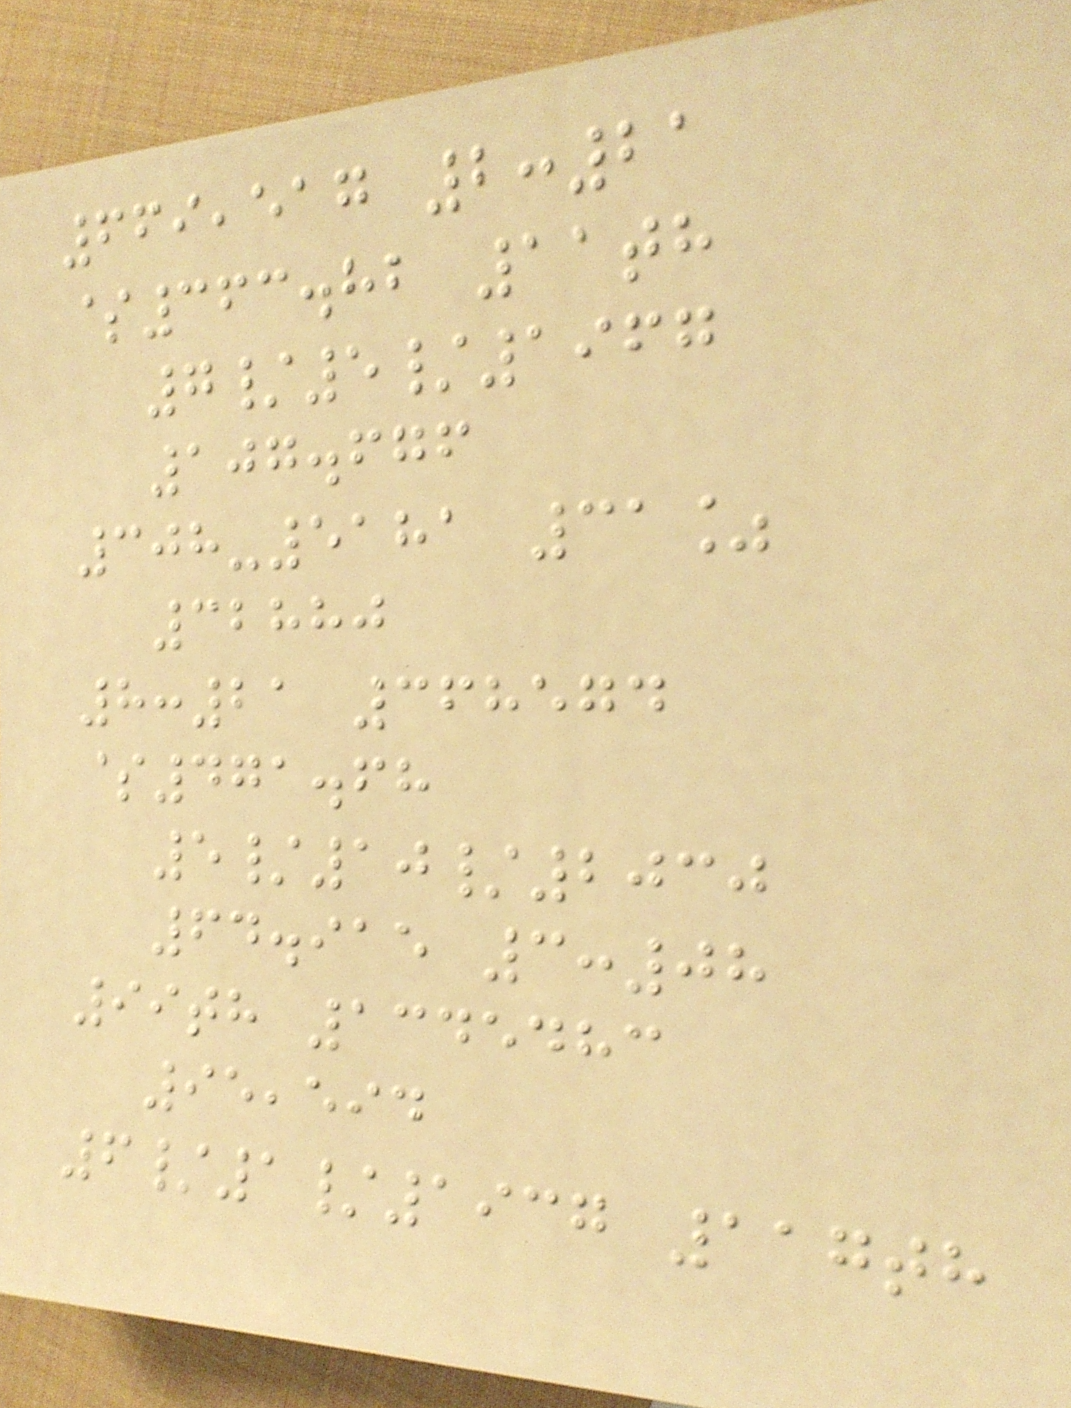669,517 2:21
$363.82 11th
7/5/1967
107.676
308-5181 31%
32880
8:21 368574
$471.68
5/10/2030
64.915 3:08
99th 1345483
95,594
6/1/1937 117th
